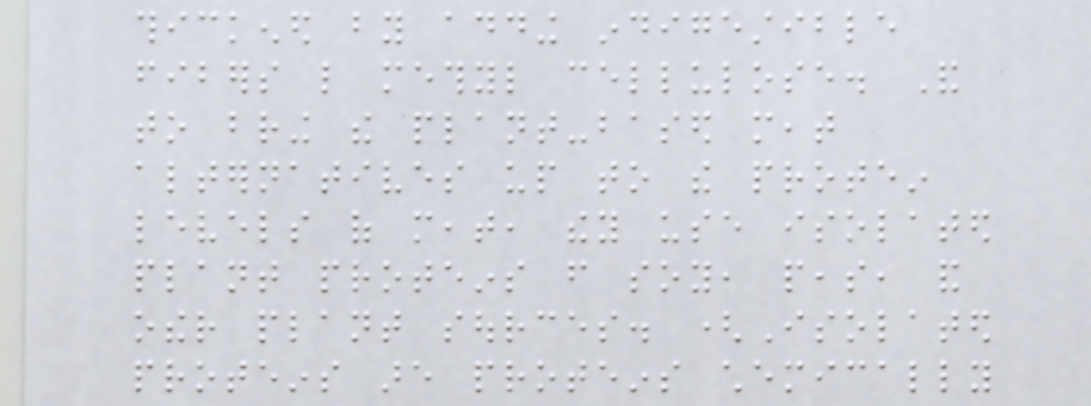thickened by adding indigestible
fibers like methyl cellulose. And
to bring the plant-based meat
alternatives up to the protein
levels of meat, they use isolated
plant proteins from soy, peas, and
other plant sources. (Isolated
proteins are proteins chemically
